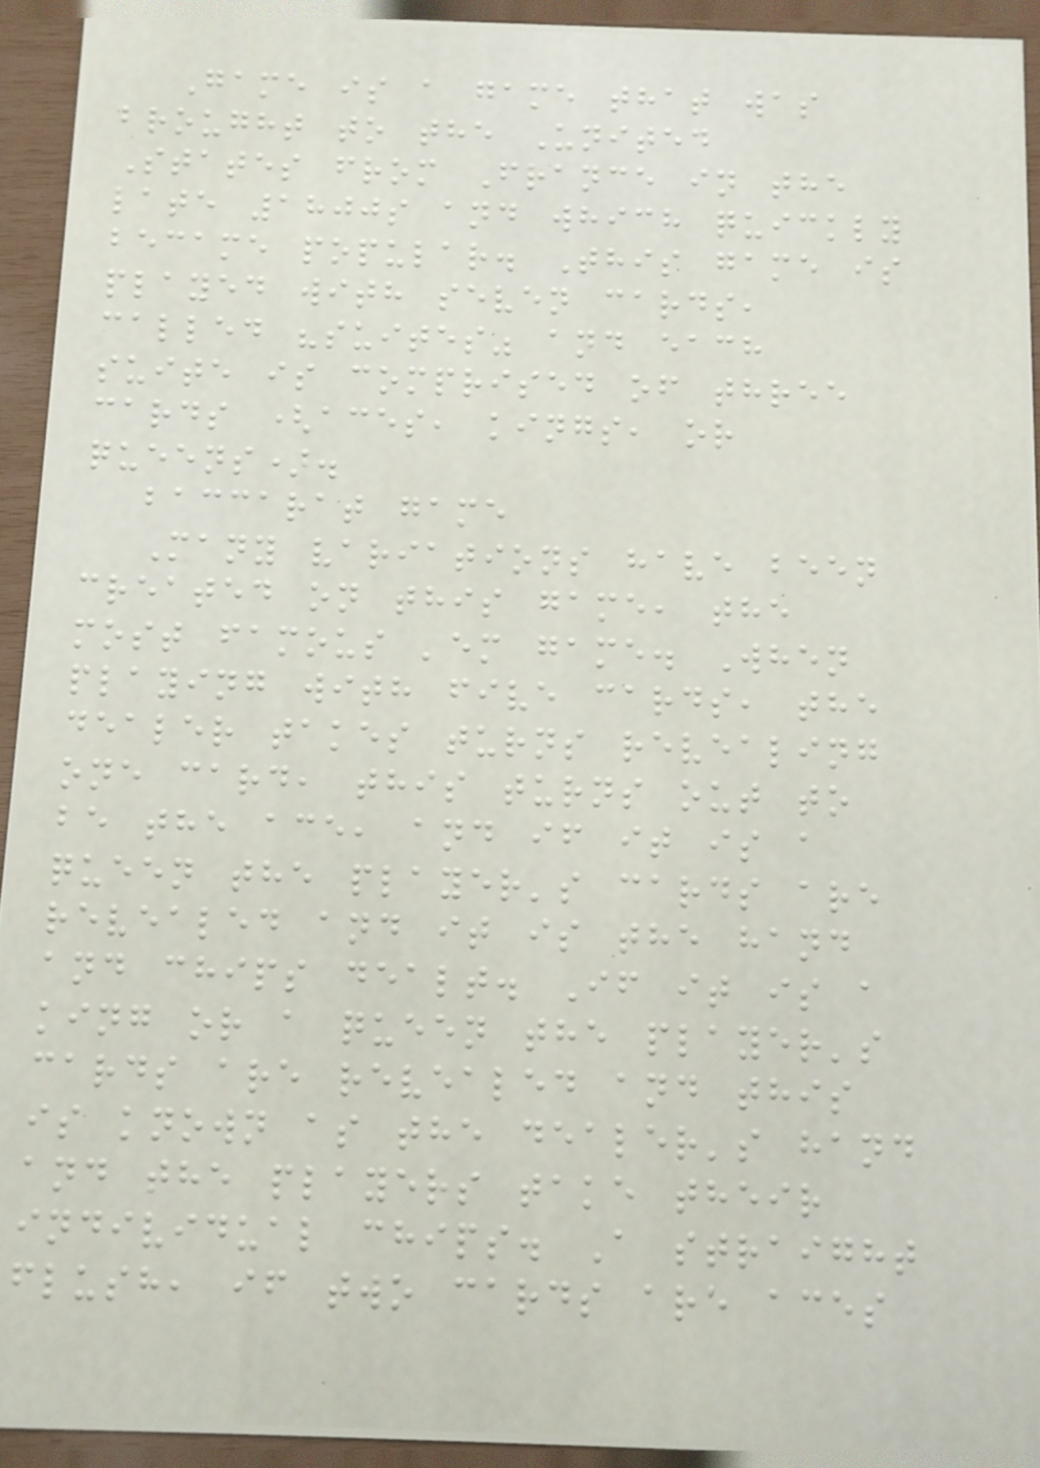Game is a game that was
brought to the United
States from France in the
late 1800s and which quickly
became popular. This game is
played with seven cards,
called "suites" and each
suite is comprised of three
cards (aces, kings, or
queens).
baccarat game
Many variations have been
created on this game, the
most famous 'em game. When
playing with five cards, the
dealer takes turns revealing
one card, this turns out to
be the ace, and if it is a
queen the player's cards are
revealed and it is the hand
and chips dealt. If it is a
king or a queen the player's
cards are revealed and this
is known as the dealer's hand
and the players take their
individual chips. A straight
flush, if two cards are aces
